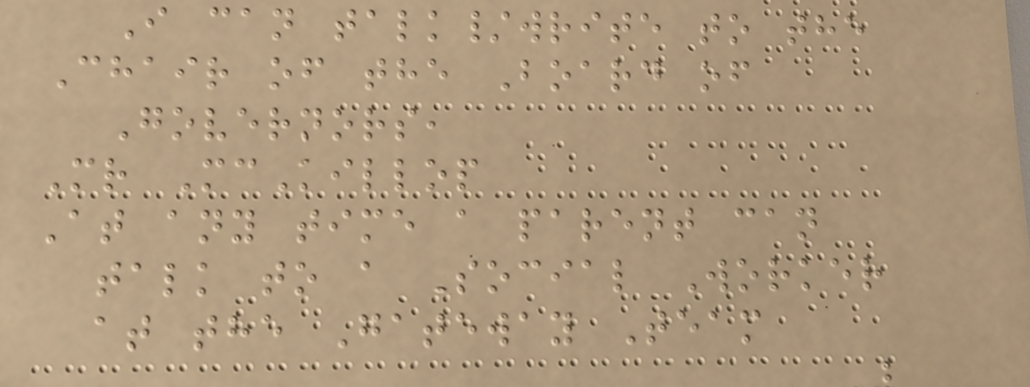I can talk/write to the
Chair of the Board of
Governors,
Mr McKillop
At any time a parent can
talk to a Social Worker
at the Gateway Team
